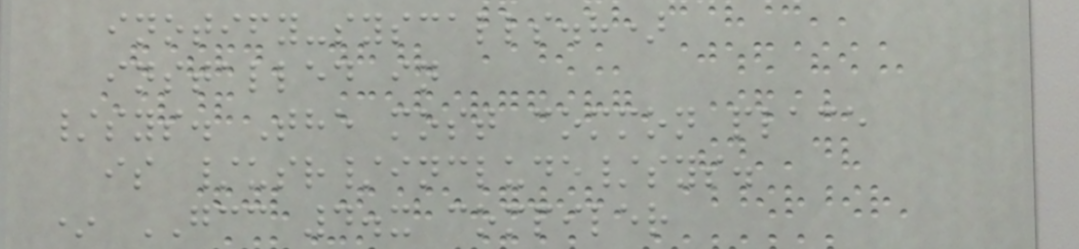inotify-syscalls.h)
installed in
/sys. The most common place
is /usr/include/sys.
* GCC 4.x compiler
